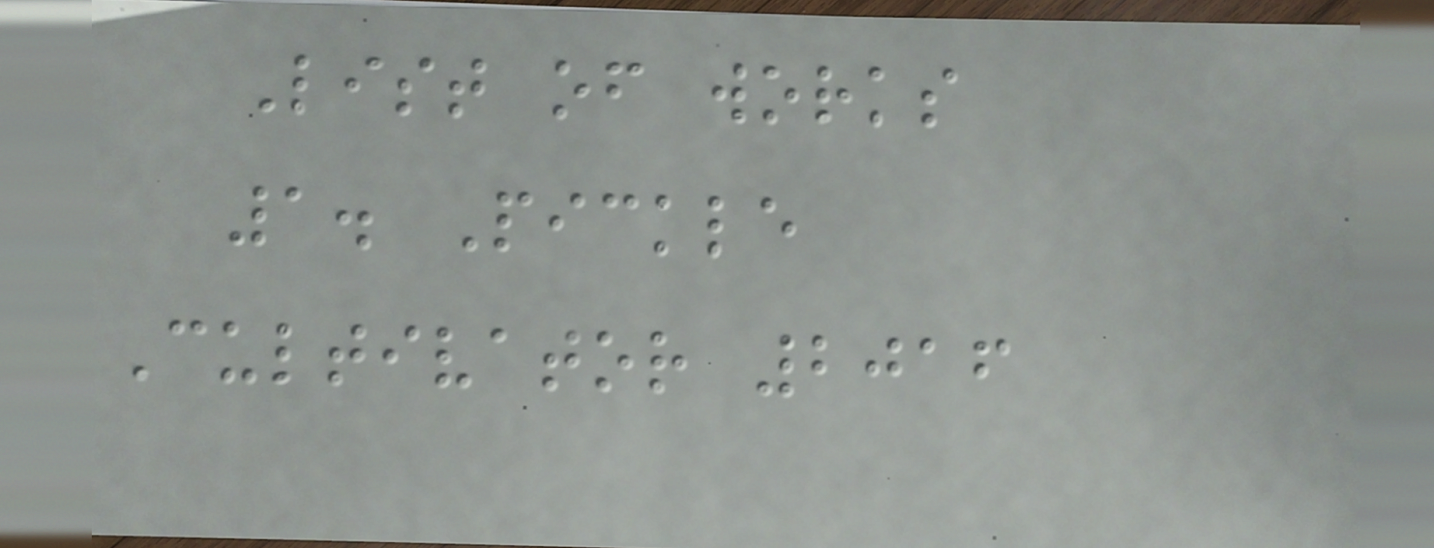List of works
1. Pickle
Cultivator 2016
